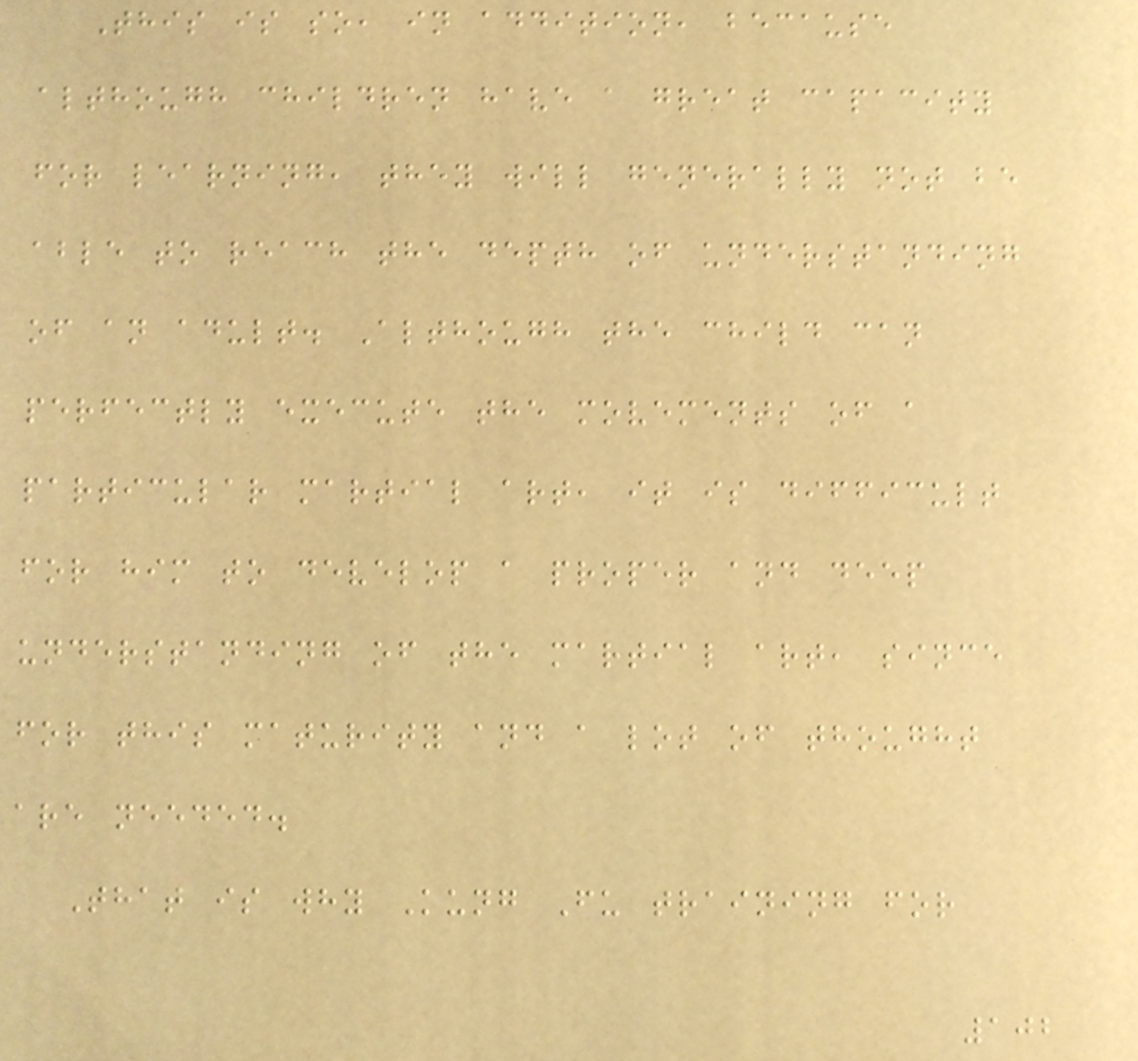This is so, in addition, because
although children have a great capacity
for learning, they will generally not be
able to reach the depth of understanding
of an adult. Although the child can
perfectly execute the movements of a
particular martial art, it is difficult
for him to develop a proper and deep
understanding of the martial art, since
for this maturity and a lot of thought
are needed.
That is why Kung Fu training for
102
